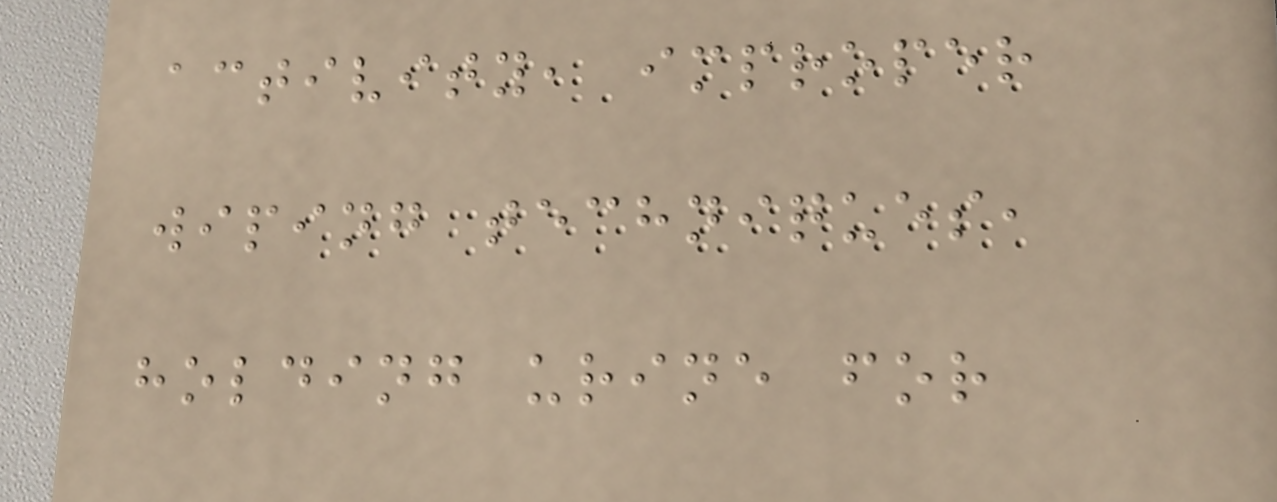activity, improper
wiping techniques,
holding urine for
